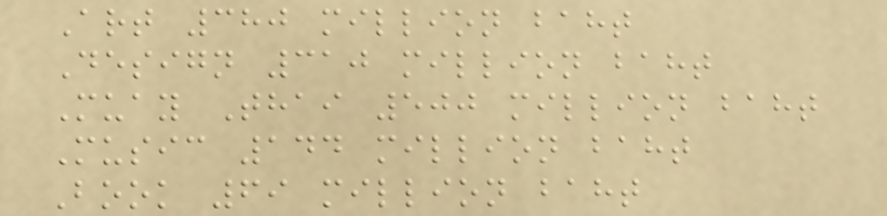Art 380 million baht
Design 310 million baht
Muay Thai 500 million baht
Music 144 million baht
Book 69 million baht
